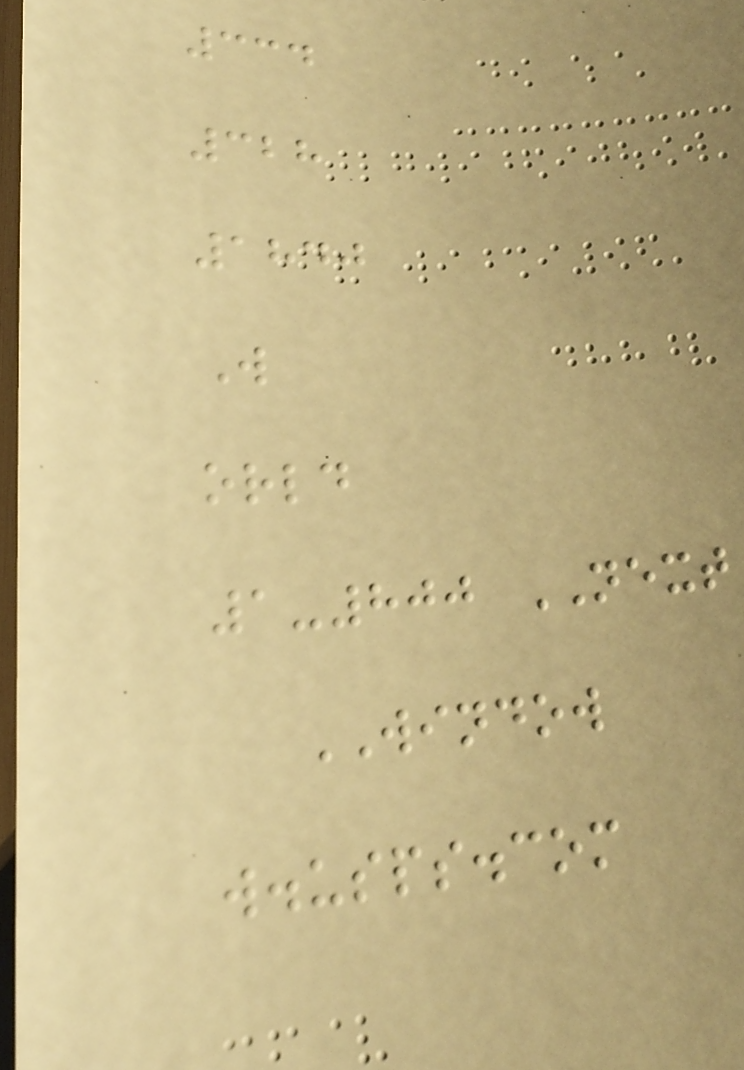334
328
1840
W
orld
1-800 NEXT
WINDOW
w.usps.com
